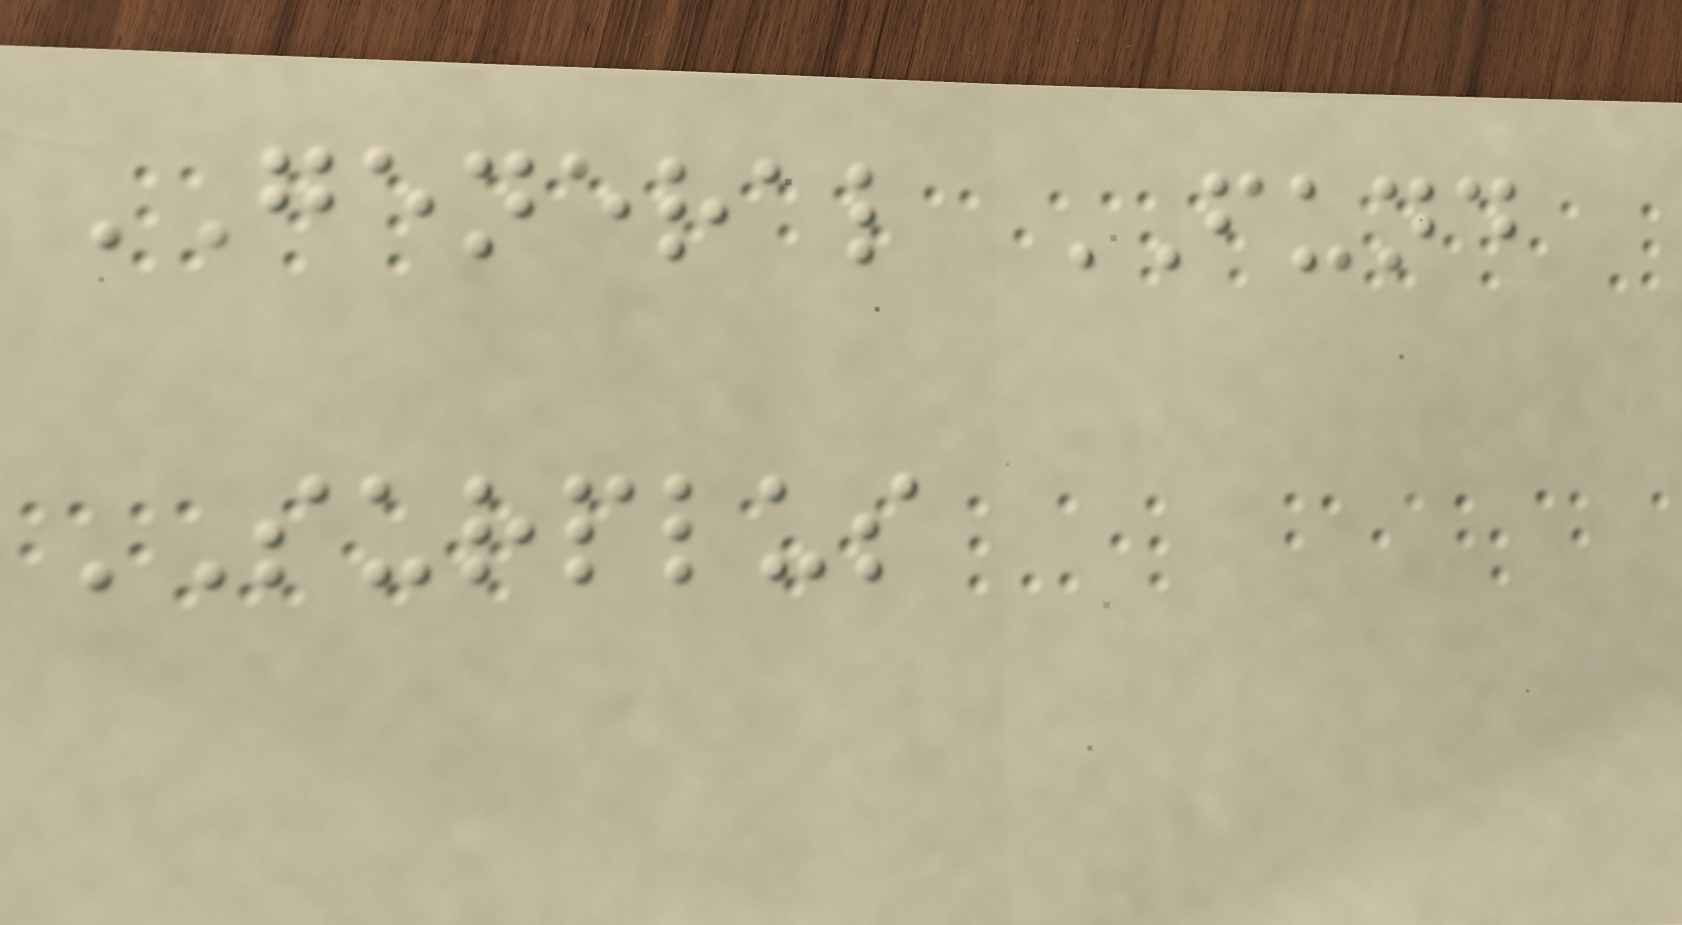GENERAL FUND
SURPLUS
